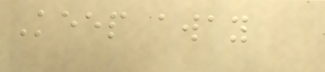Keep away
